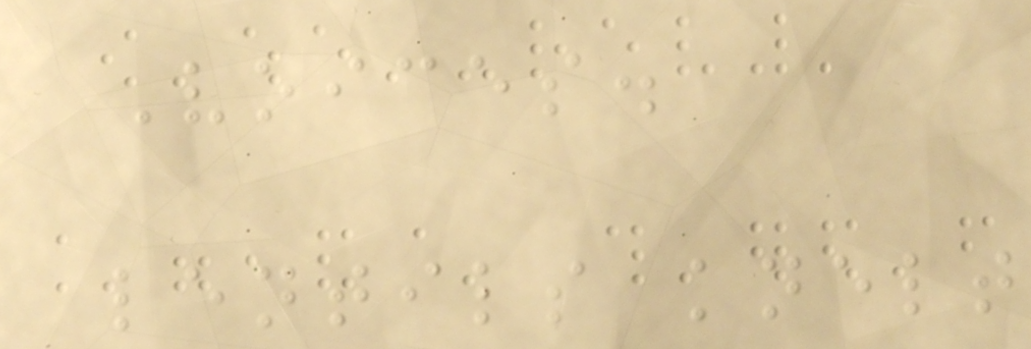Voices.
lentils knelt
